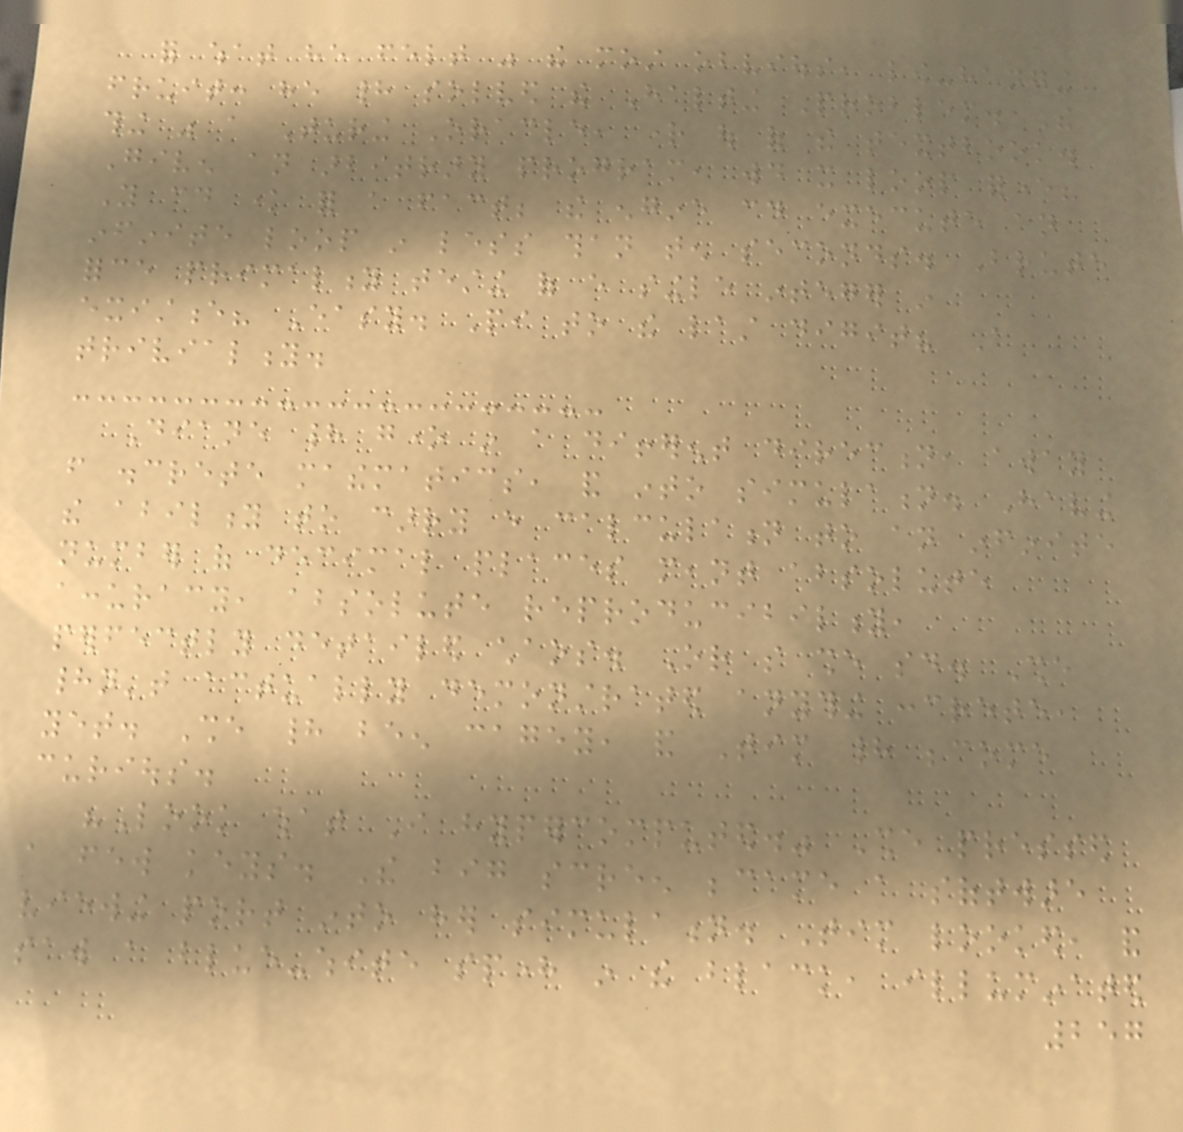for what he felt was the most obvious, low-hanging
fruit: he had solved the Halting Problem. The
thing was a Turing Oracle, right out of the textbook.
Given an arbitrary program, would it loop forever?
You could know for a fact; the engine could execute an
infinite loop in less than ten seconds. Brute
force primality testing of every single integer in
existence? Easy. Pi to the last digit? A
triviality.
Diane had gone in a different direction, away
from discrete mathematics, and into simulation. Having
the ability to carry every calculation to an infinite
number of decimal places meant absolute
accuracy, absolute reproducibility,
perfectly detailed chaos. Or so she said. She
hadn't actually demonstrated anything concrete,
yet. She had been cagey, and Tim had become
curious.
"Look what I hypercomputed." She pressed
a few keys. The big screen became a software
viewing port into her simulation. Tim looked, and
saw a blue-white sphere in the black, illuminated
257
